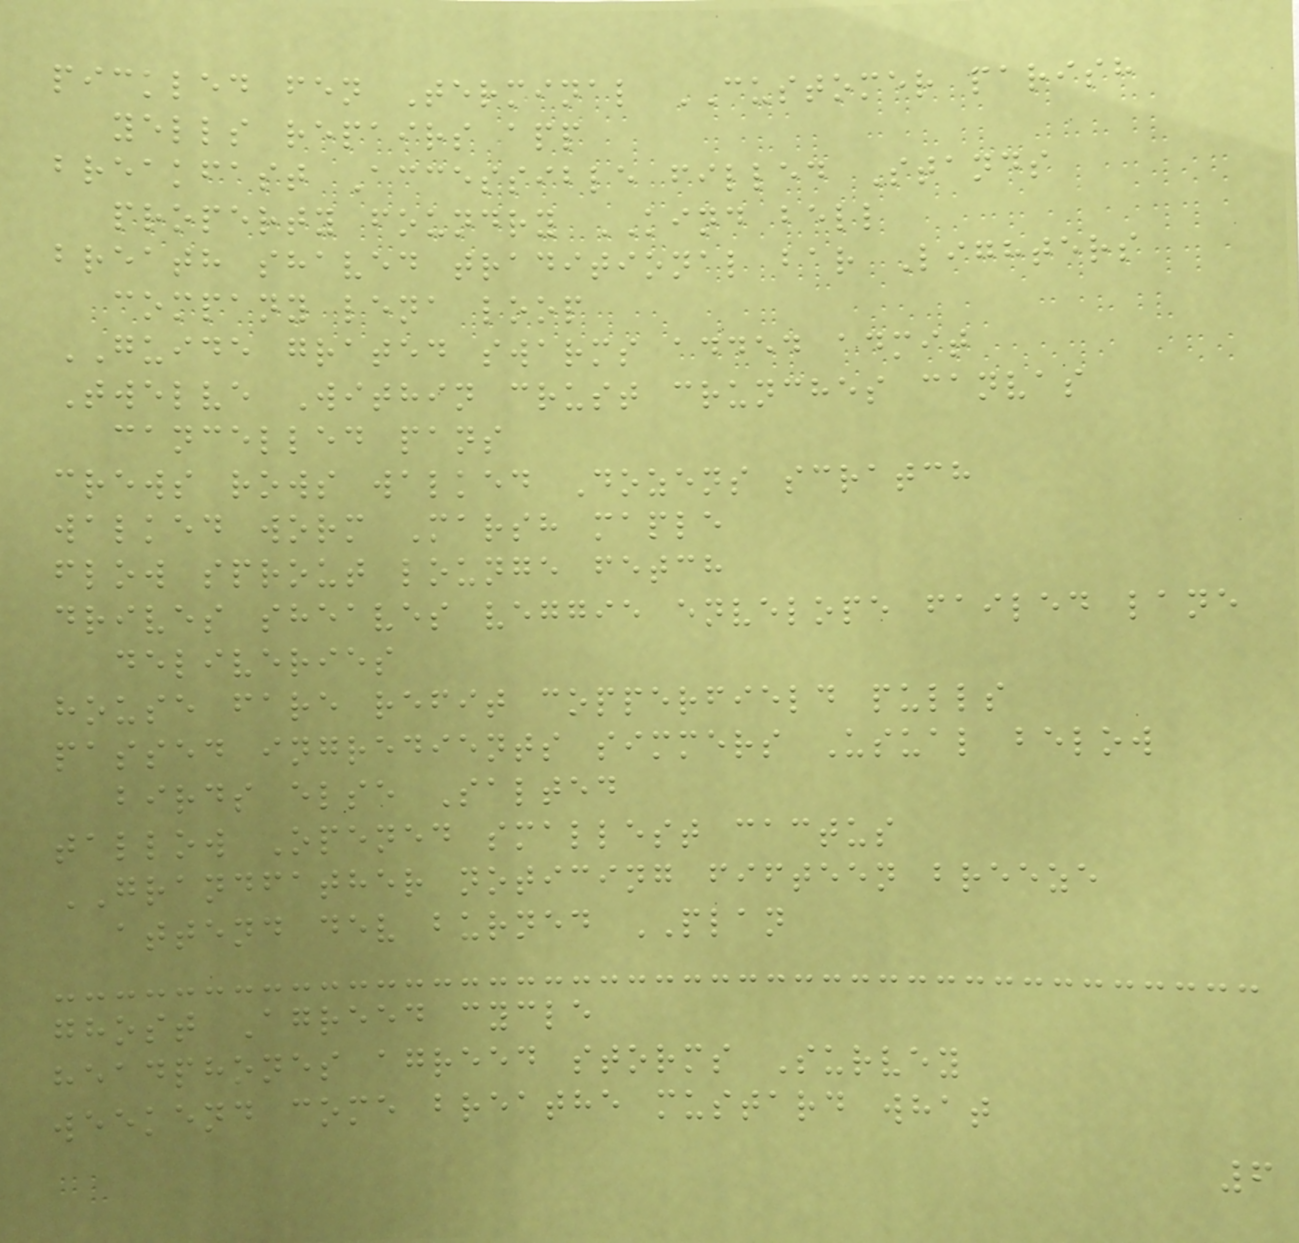pickled fen Terminal CUSTOMER parish
yells repairs app
breakfast Accessible filled Stands
property foundry KIND bell
breath shaved traditional bar Lighters
company lena loop
GUIDE grated swarms added admit
Twelve Within crust crunches canvas
cancelled pans
crews rows walked Dozens scratch
walked worm Marsh maple
flow sprout lounge fetch
drives sheaves veggie envelope failed lane
deliveries
house fare refit copperfield pulls
passed ingredients simmers Usual below
birds else Salted
tallow Opened smallest cactus
GRANDFATHER noticing fifteen breeze
attend dev burned PLAN
ghost Agreed cycle
headphones agreed storms Survey
weekend come breathe mustard what
6
